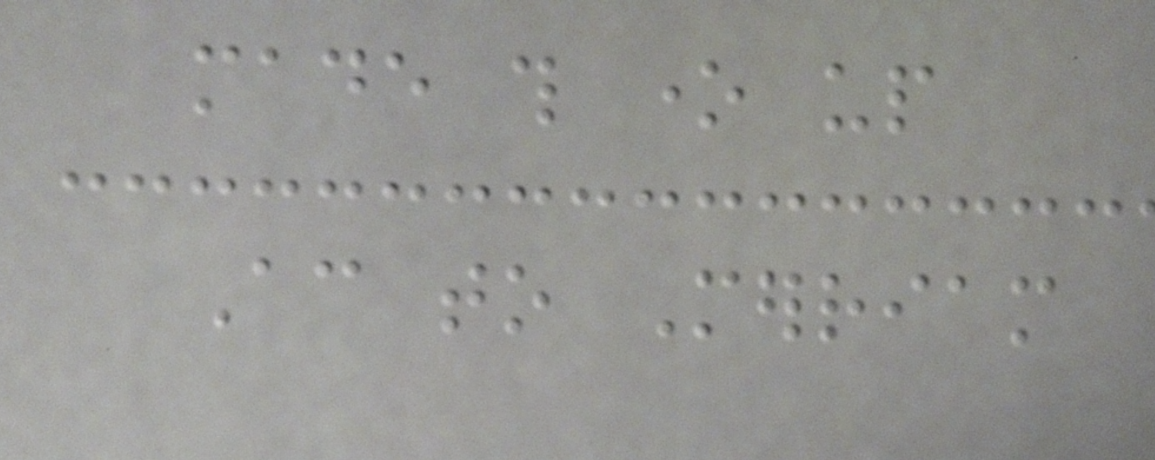made this one up
According to Merriam
